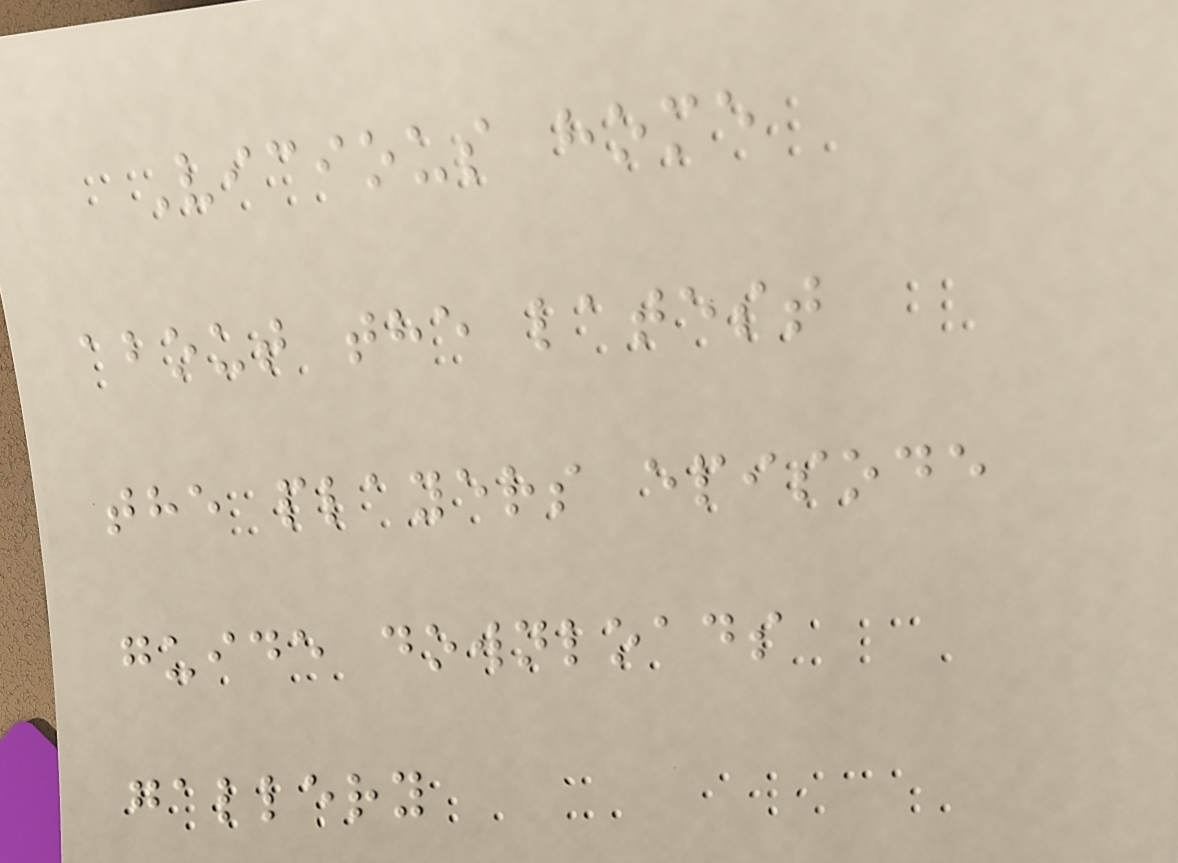Vicious home
about the latest
the players episode
guide downloads
gallery
